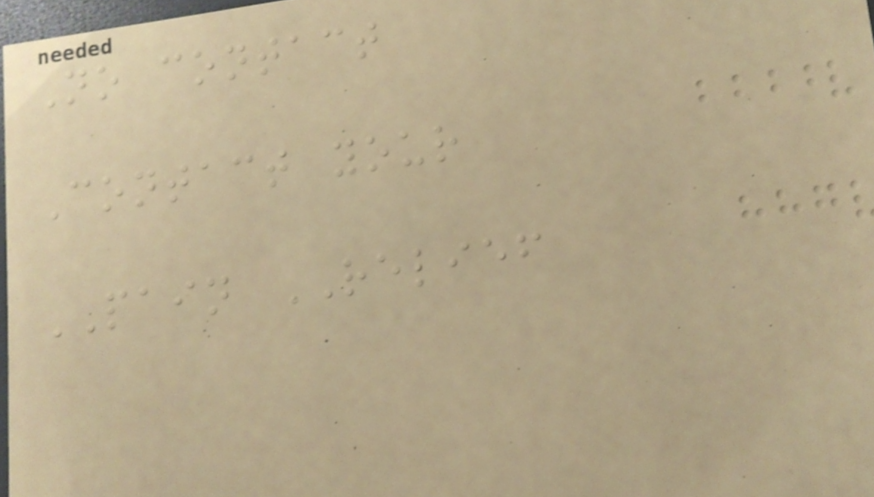No contact
Contact your
PAIN RELIEF
